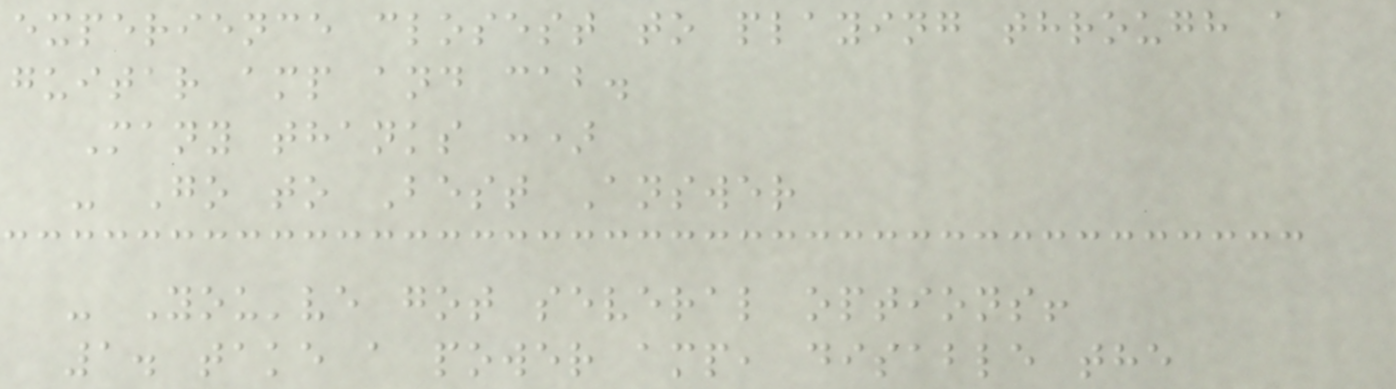experience closest to playing through a
guitar amp and cab.
Many thanks :)
- Go to Best Answer
- You've got several options!
1. take a power amp, disable the
